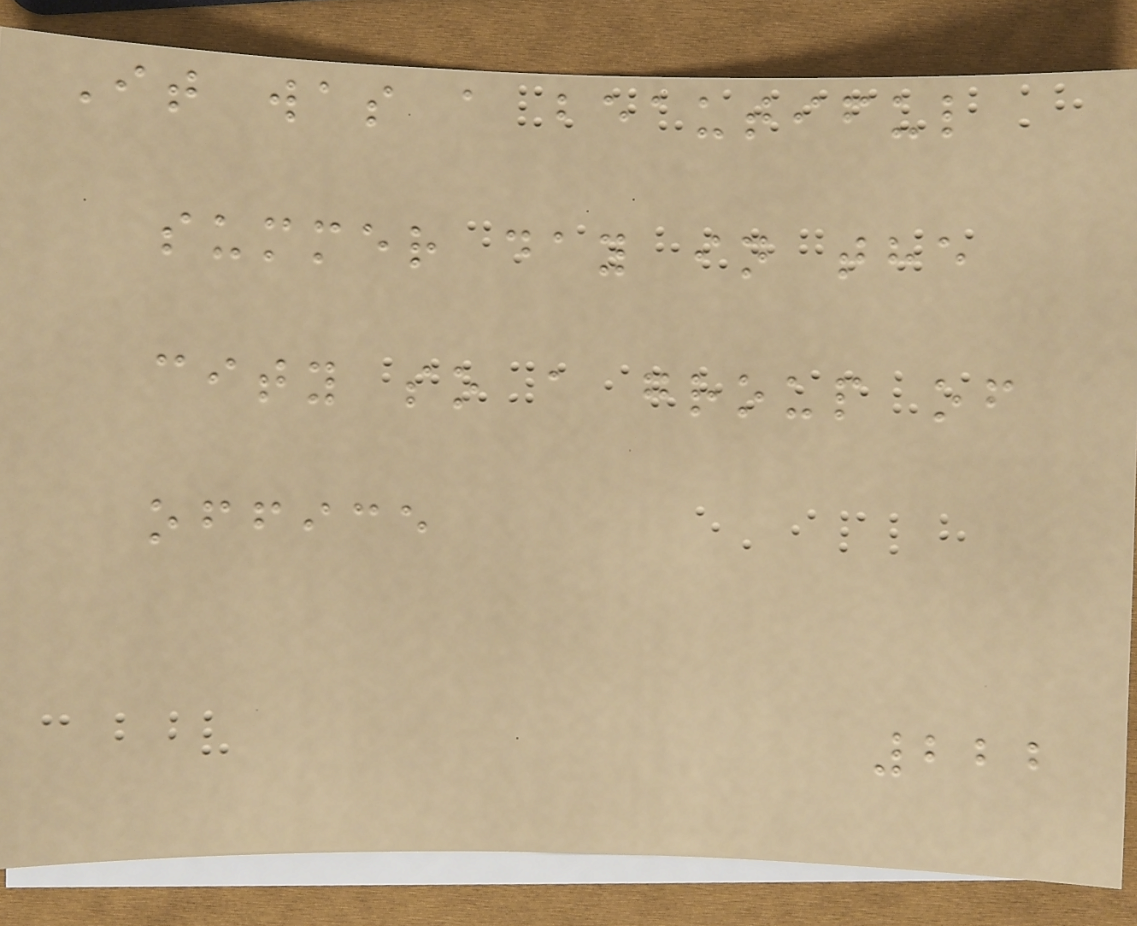It was a beautiful
summer day in the
city so a group of
office
222
